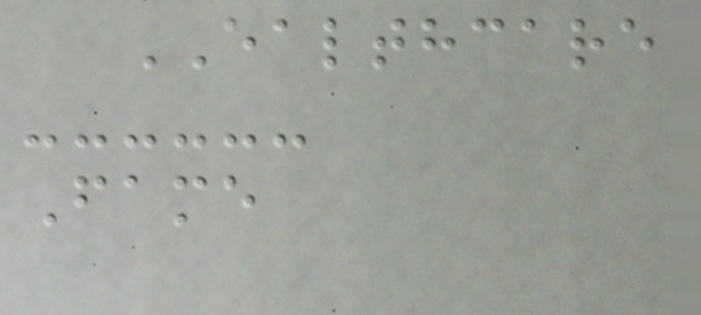EALTHCARE
Fame
